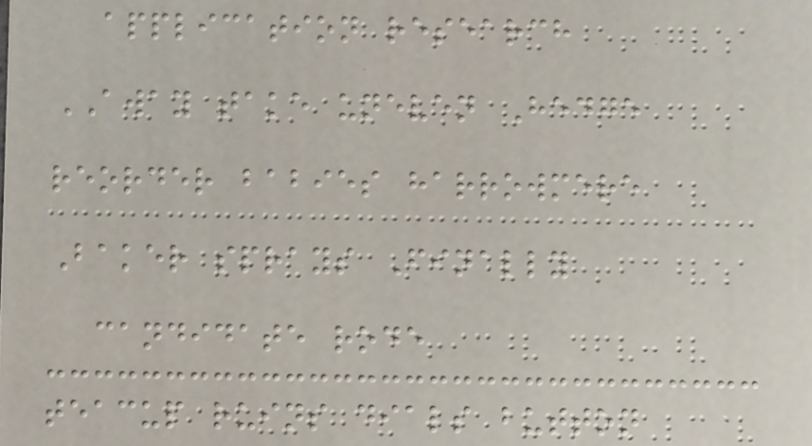application research
AWAY take uneven Hedge
reorder babies harrowmere
Baker sprays Finally
candidate rode
teacup ruins dials button
